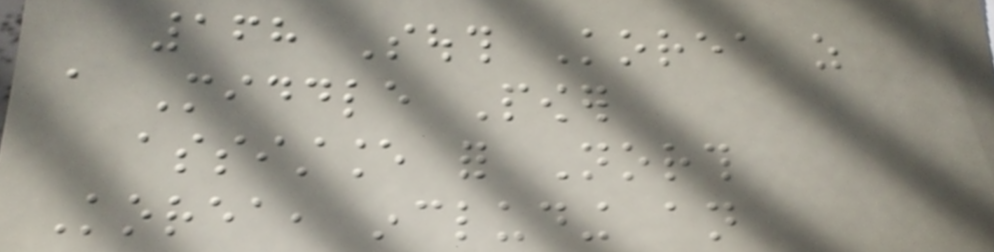168 South Korea as
a Middle Power
assistance for North
Korea, including an
